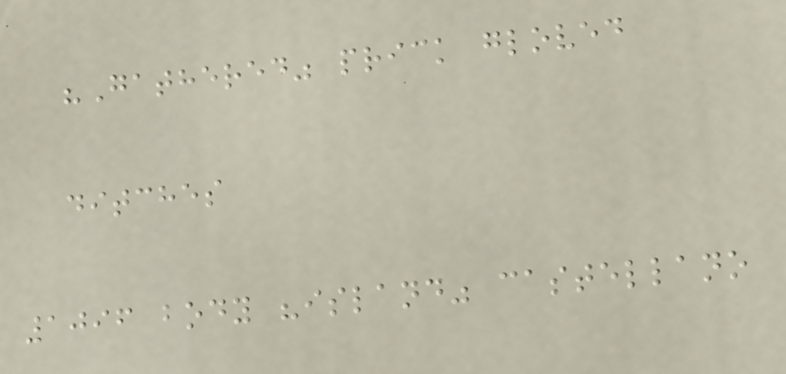"Gathered" prick gloved
ditches
1096 body "island" castellano
